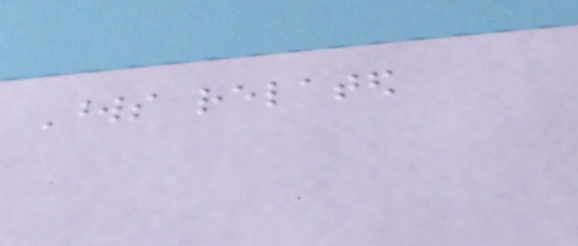Words related
